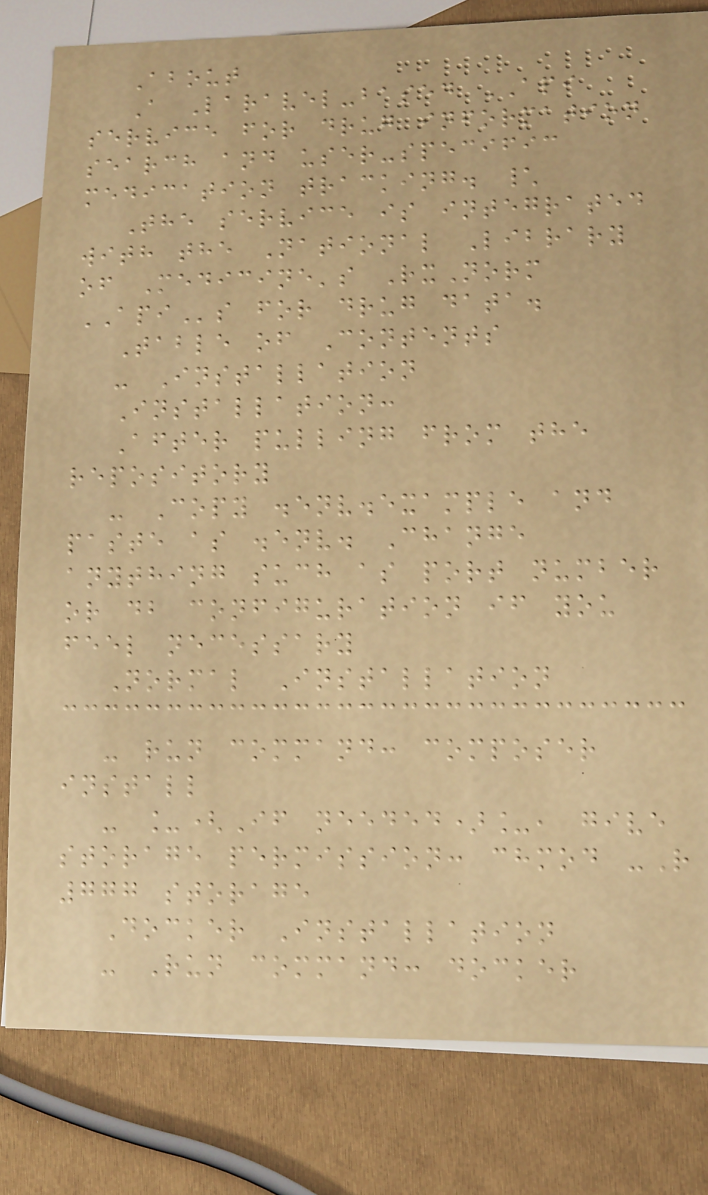About
A Laravel-based API
service for drug information
search and user-specific
medication tracking. \
The service is integrated
with the National Library
of Medicine's RxNorm
APIs for drug data.
Table of Contents
- Installation
Installation:
After pulling from the
repository
- Copy .env.example and
paste as .env. Change
anything such as port number
or db configuration if you
feel necessary
Normal Installation
- run command: composer
install
- _(If needed)_, give
storage permission: chmod -R
777 storage
Docker Installation
- Run command: docker
